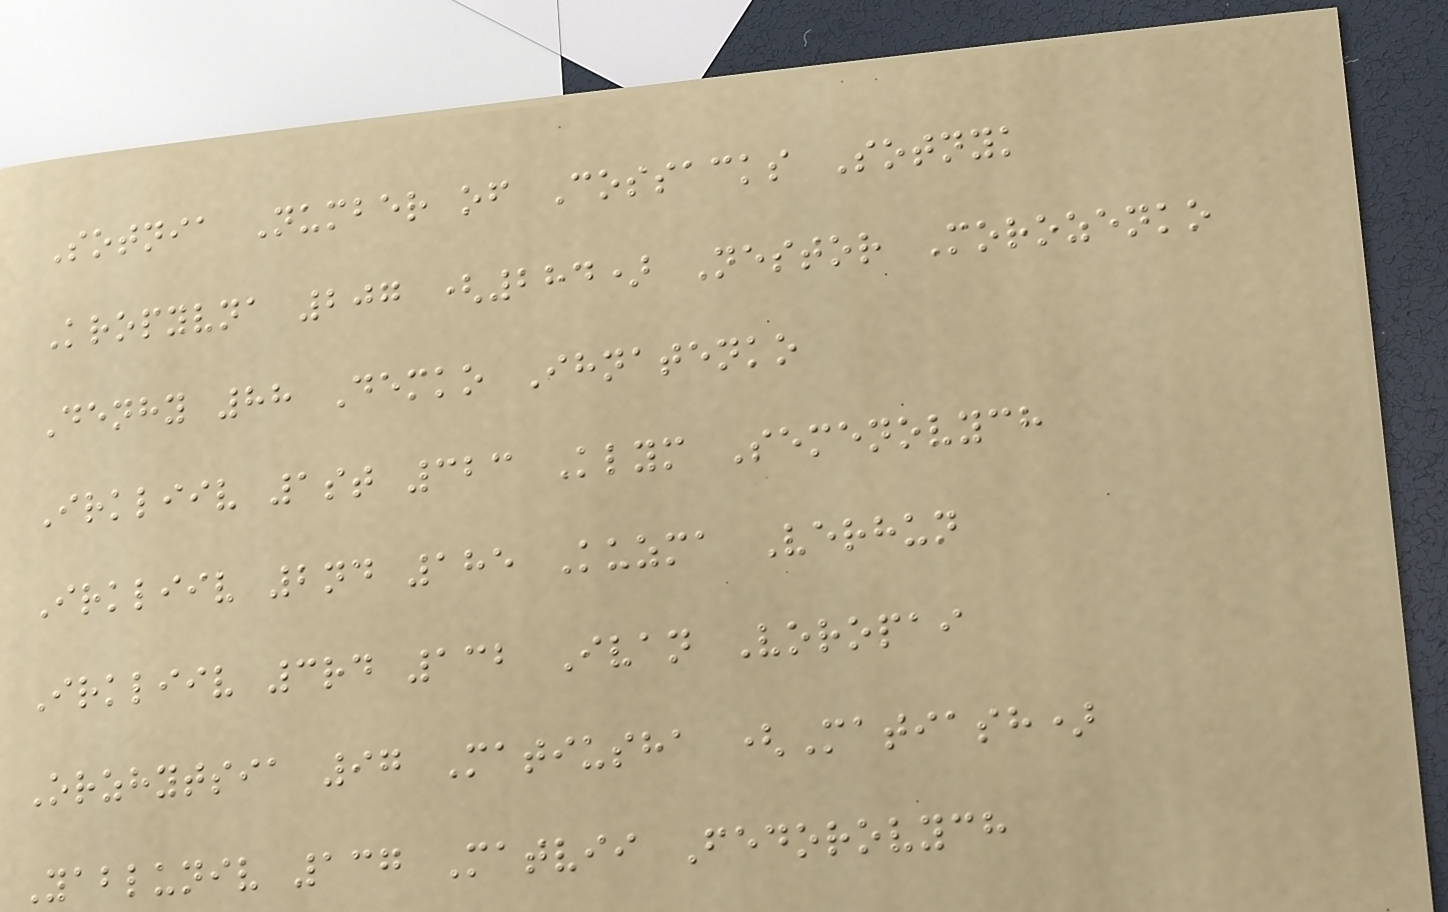Sotnia Number of Cossacks Sotnyk
Kropyvna 207 (284) Nestor Morozenko
Denhy 88 Demko Ihnatenko
Irkliiv 1st 323 Klym Semenovych
Irkliiv 2nd 185 Kuzma Verhun
Irkliiv 3rd 132 Ivan Voropai
Orzhytsia 97 Matiusha (Matiash)
Yabluniv 137 Matvii Fedorovych
